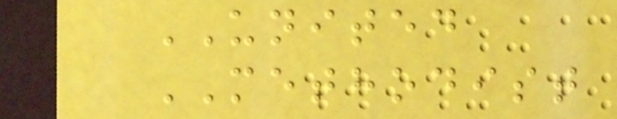UNITED
METHODIST
